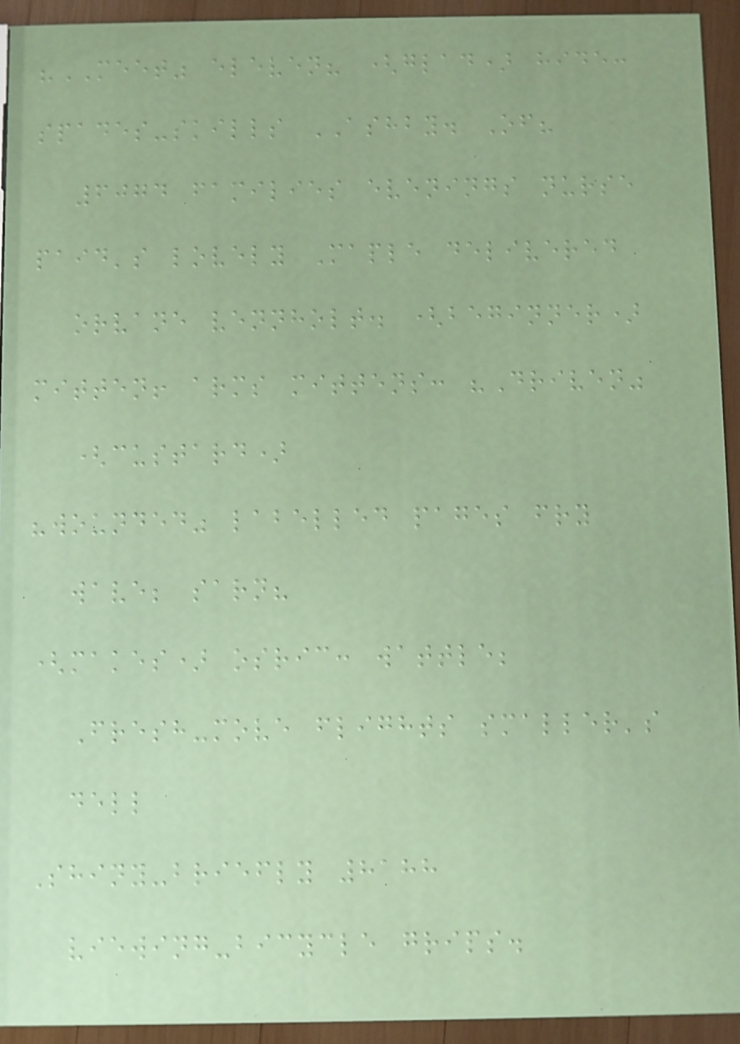"MEET" eleven? (glad) hide:
spades-skills ASHBY. Of?
6074 families evenings nurse
paid's lovely Maple delivered
orvane vennholt. (beginner)
mitten! arms mittens: "Driven"
(custard)
"wounded" labelled pages fry
wave; sarn?
(makes) osric: wattle;
Fresh-move flights smaller's
dell
Shiny-briefly 8188
viewing-bicycle grips.
